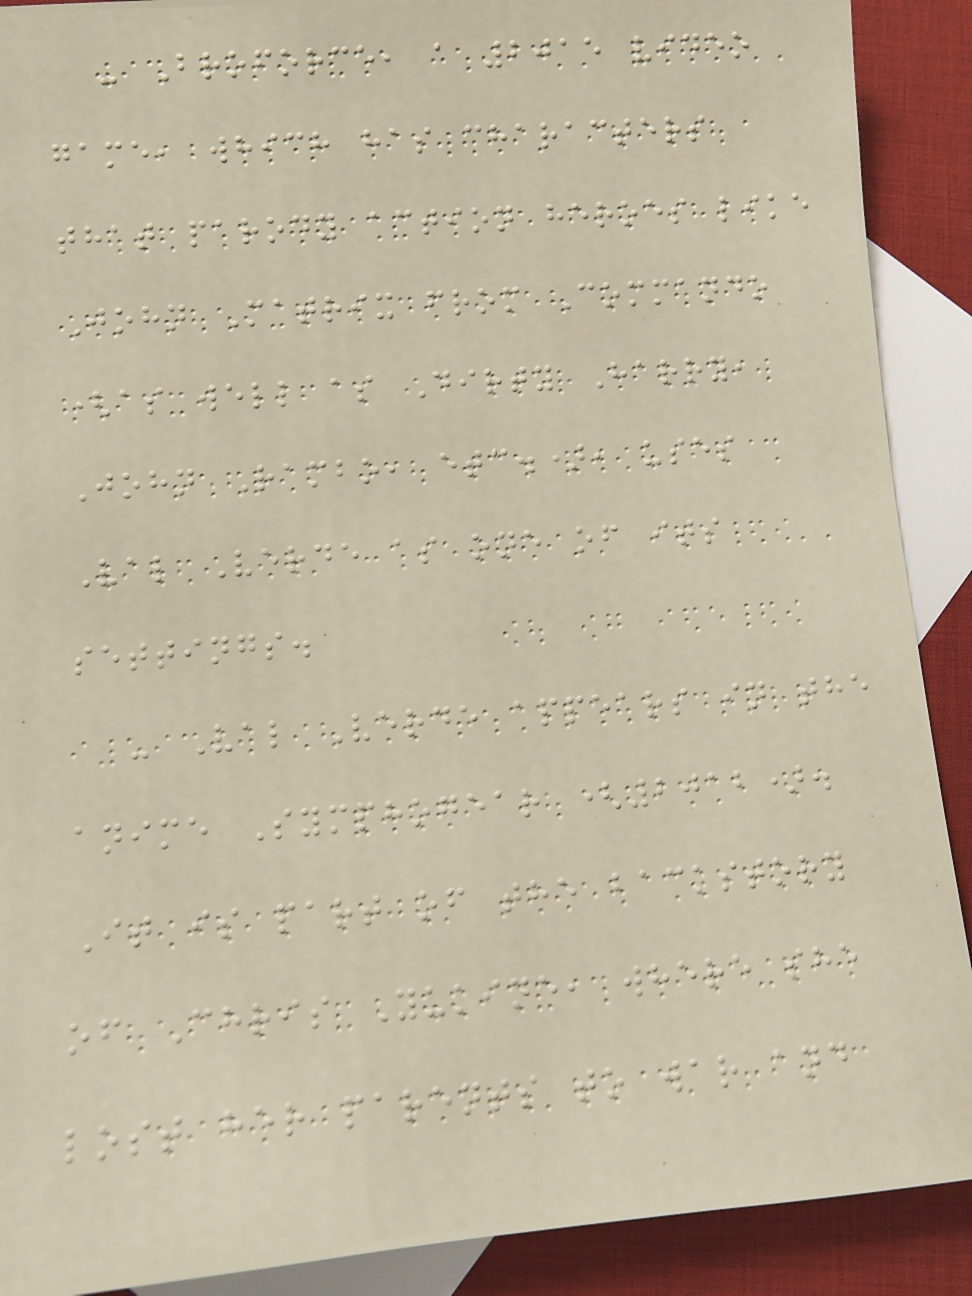- Broforce, a 2015 video
game, which has characters
that parody action heroes like
John Matrix from Commando
(as well as Dirty Harry,
John Rambo, etc.), uses
Val Verde as one of its
settings.
- Val Verde appears in the
anime Symphogear (2012).
It is part of the backstory
of Chris Yukine, where she
lost her parents to war and
